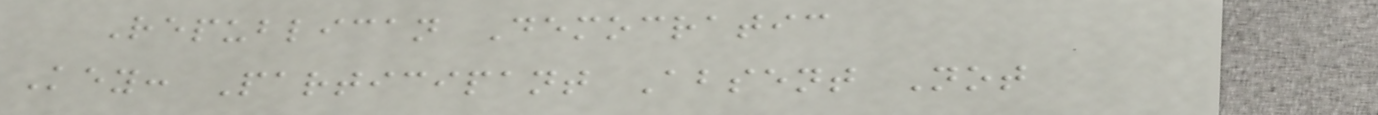Republican Democratic
Key: Participant Absent Not
